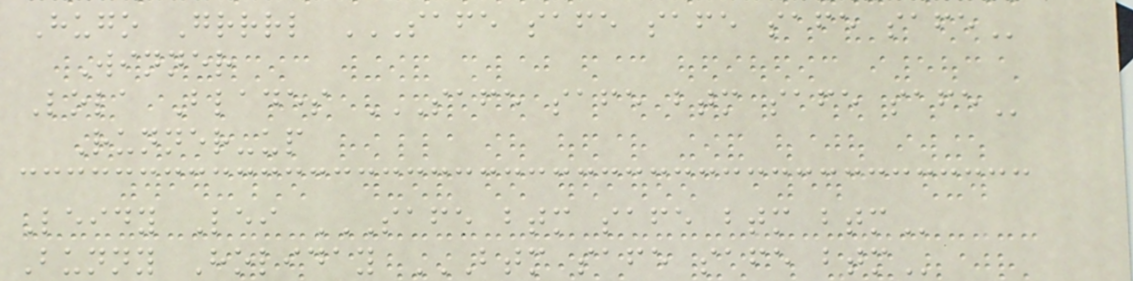Hugo Grrrl SAFE SAFE SAFE SAFE SAFE
Winner
Lola Blades SAFE SAFE BTM SAFE SAFE
Runner-up
Leidy Lei SAFE BTM SAFE BTM BTM
Bunny Holiday BTM SAFE SAFE BTM
